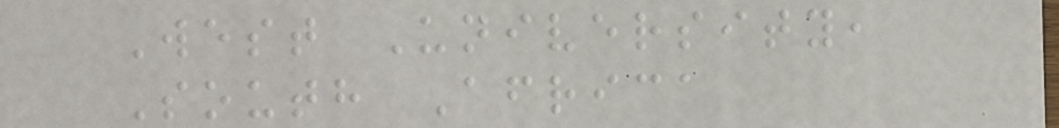West University,
South Africa
